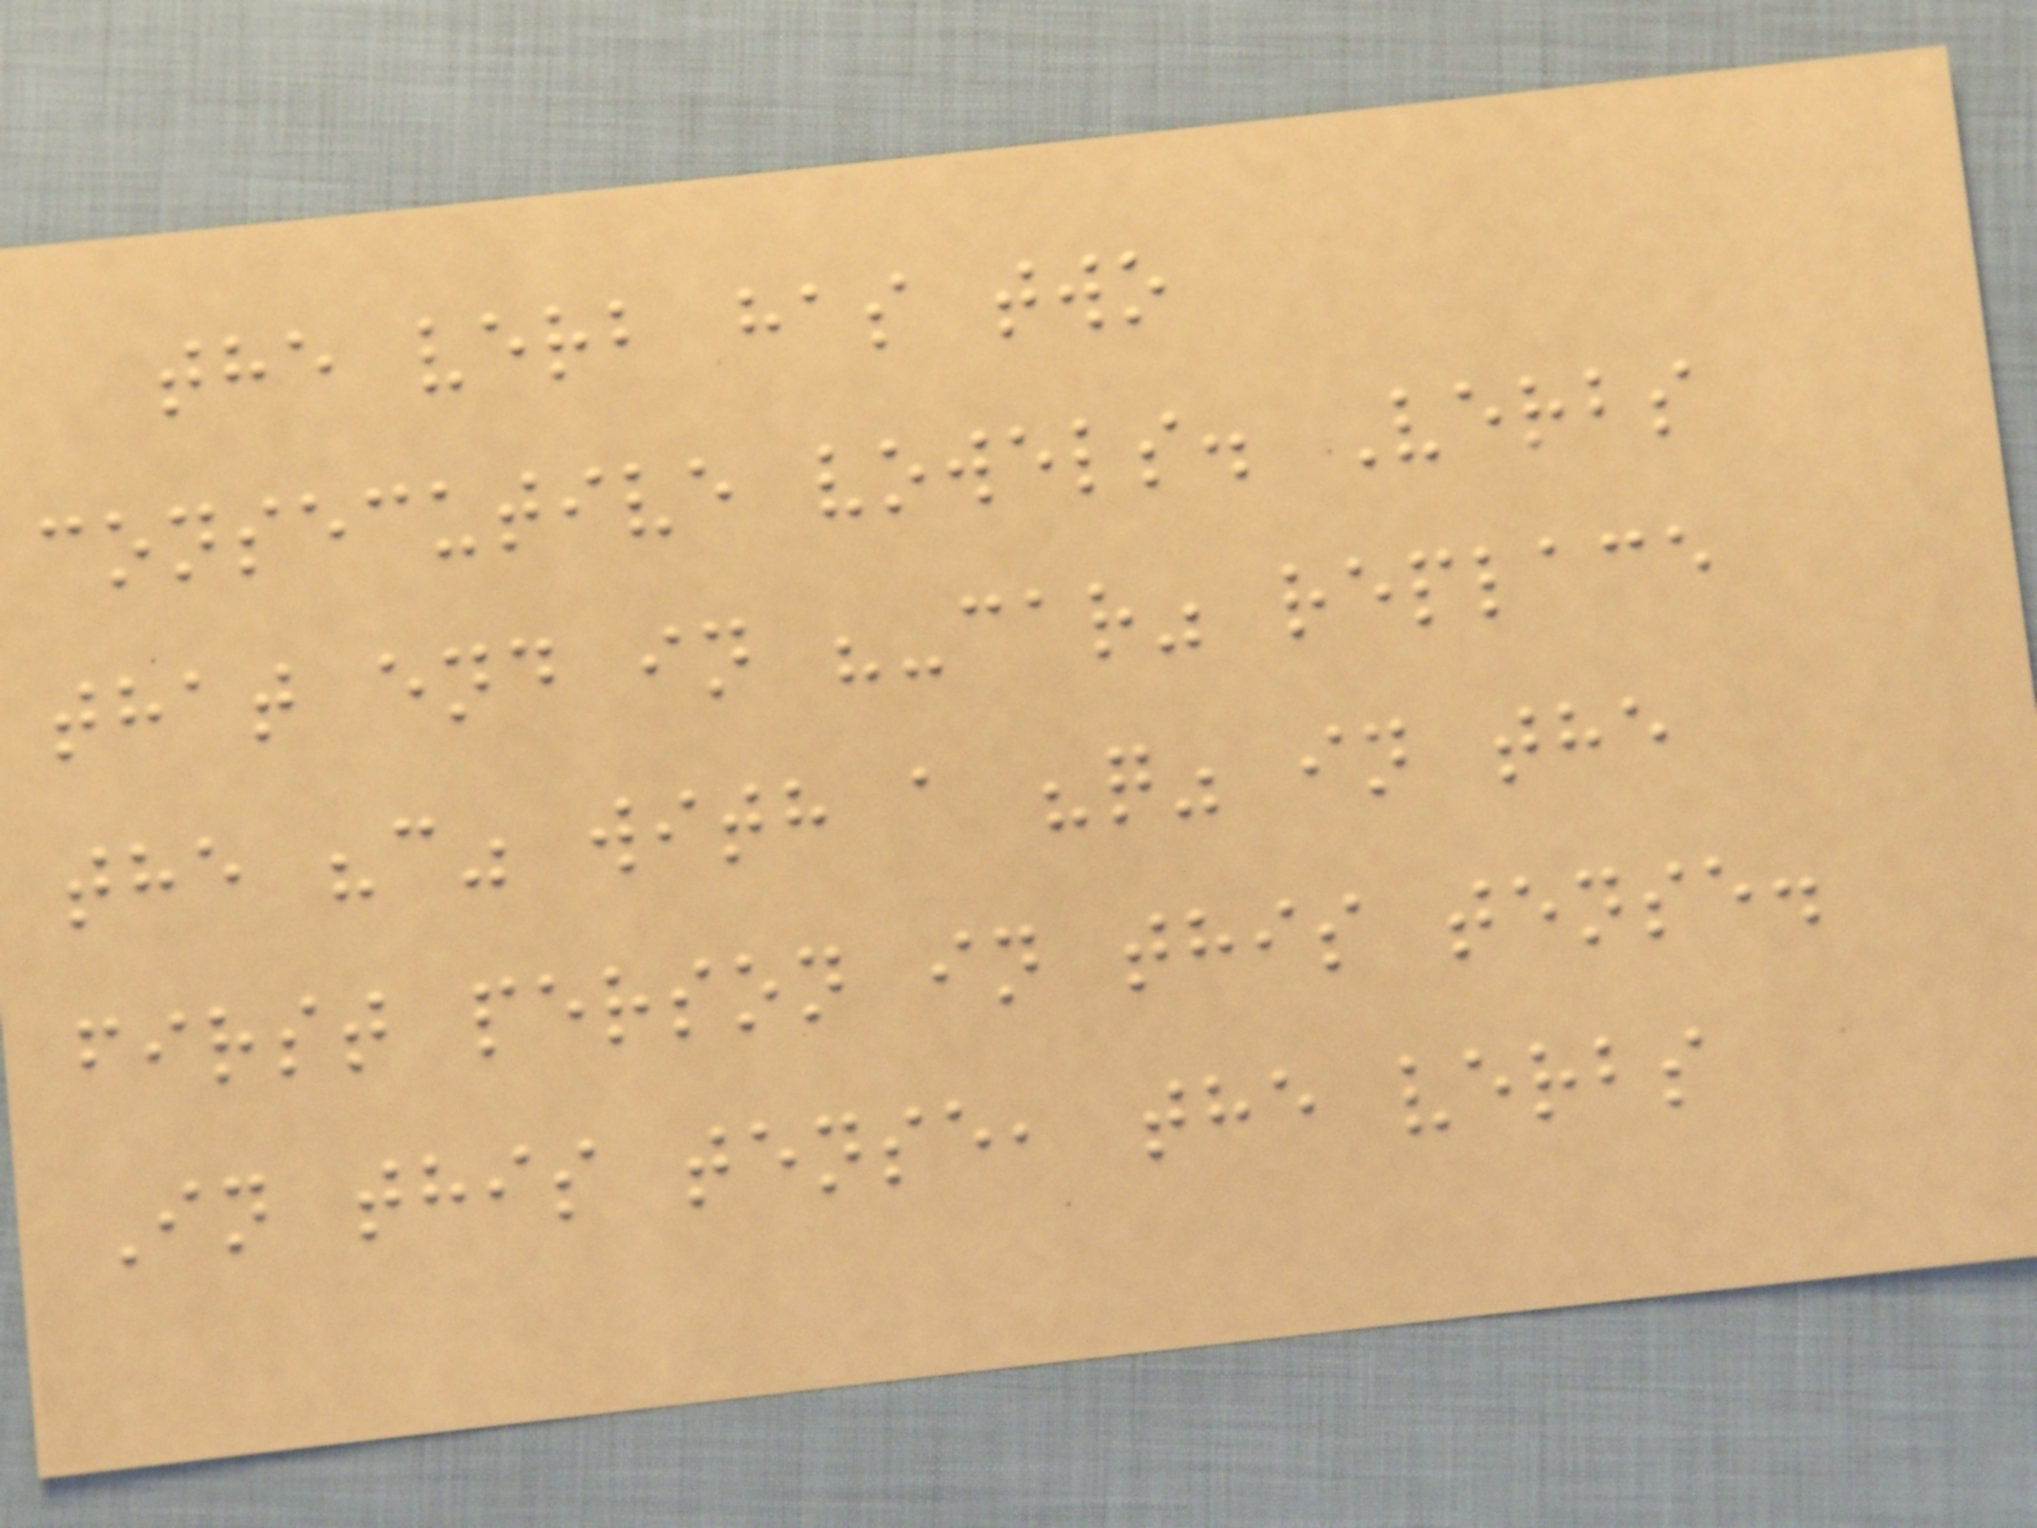the verb has two
consecutive vowels. Verbs
that end in "-car" replace
the "c" with a "q" in the
first person in this tense.
In this tense, the verbs
